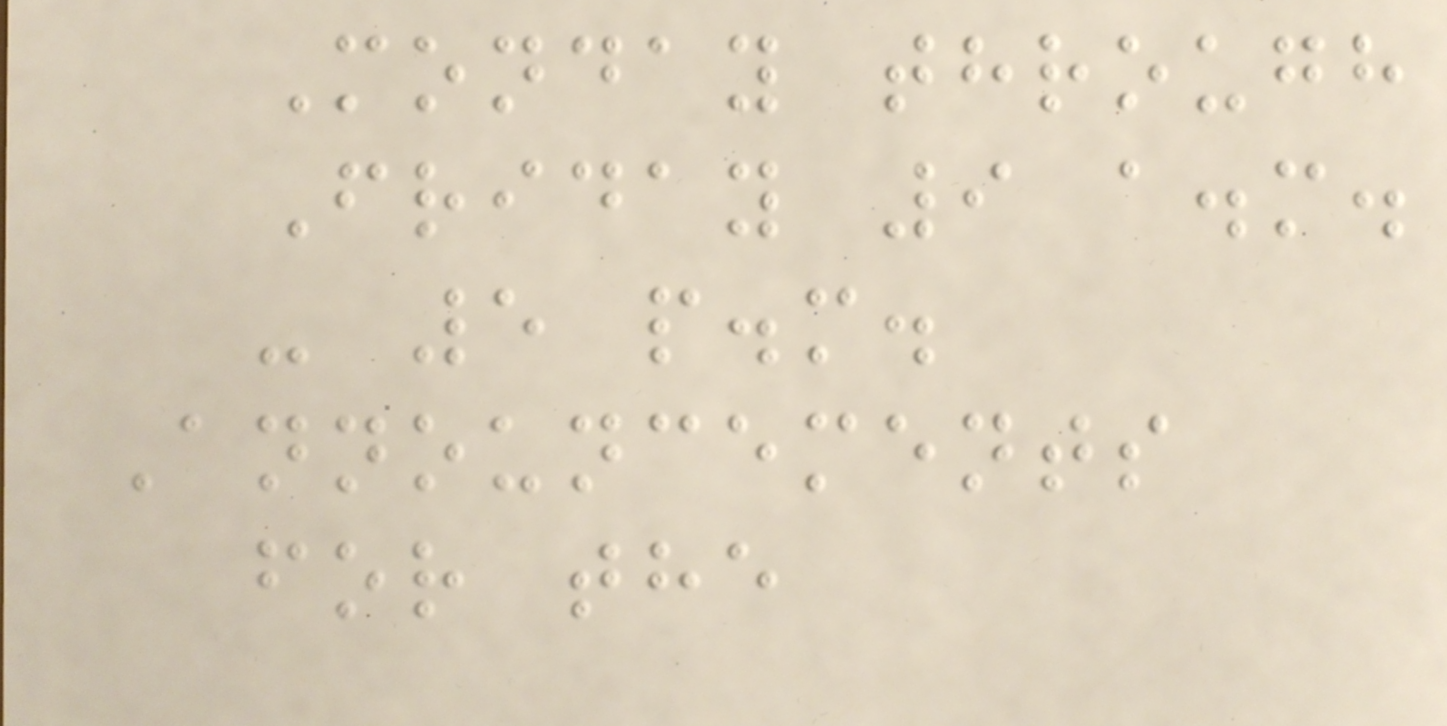Monday through
Friday 9 a.m.
- 5 p.m.
Announcements
for the
